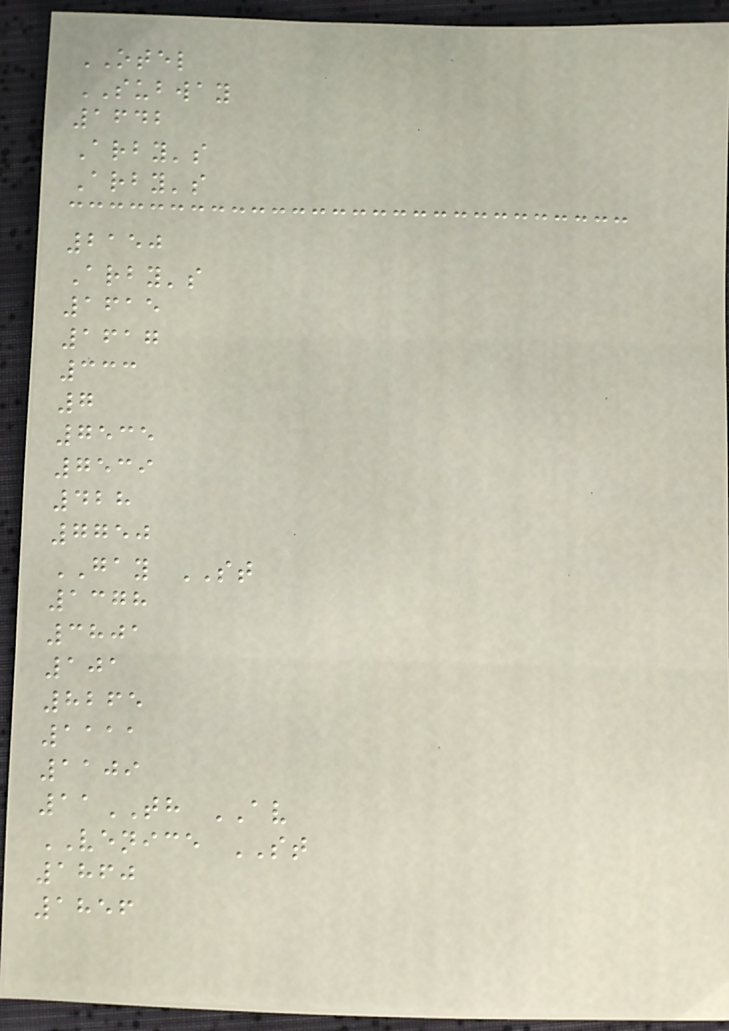OTEL
SUBWAY
1642
Arby's
Arby's
2150
Arby's
1615
1617
333
7
7535
7539
428
7750
GAY ST
1378
3801
101
8265
1111
1109
11TH AV
VENICE ST
1860
1856
